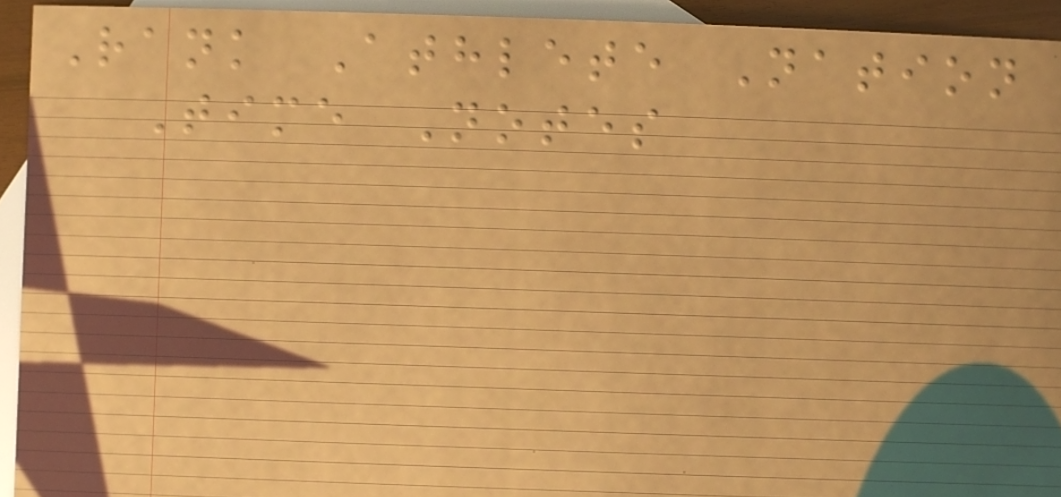Rank Athlete Nation
Time Notes
